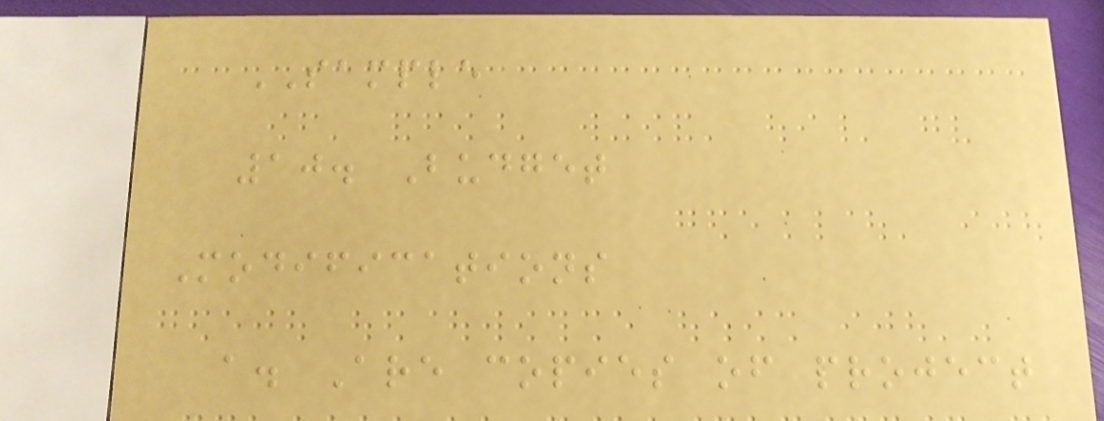SAMPLE
10. Budget
Modifications
a. Are copies of project
